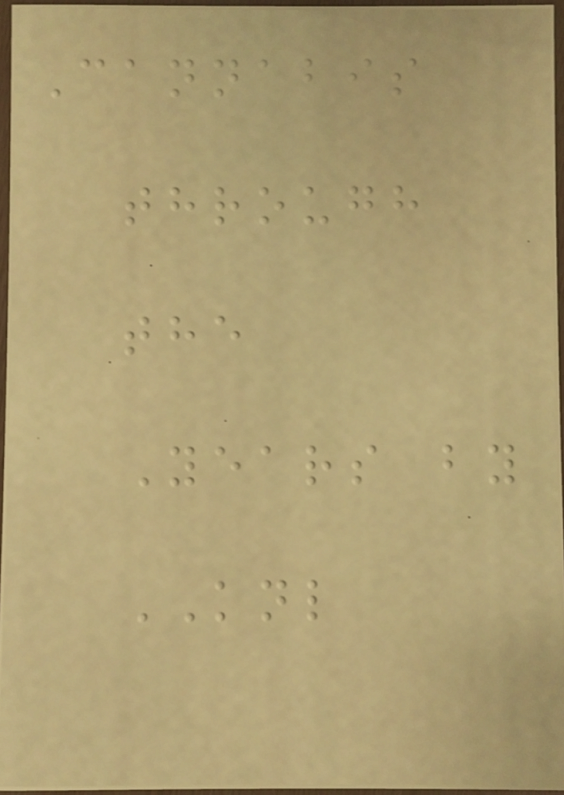Cannabis
through
the
Years by
KNL
